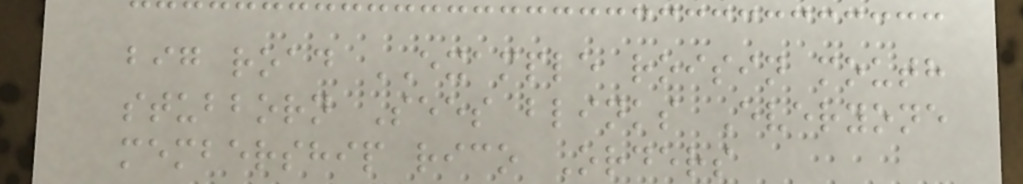big road EXAMPLE roisin mouth
stubborn Sees blinks Everyone
membership rico Orders
